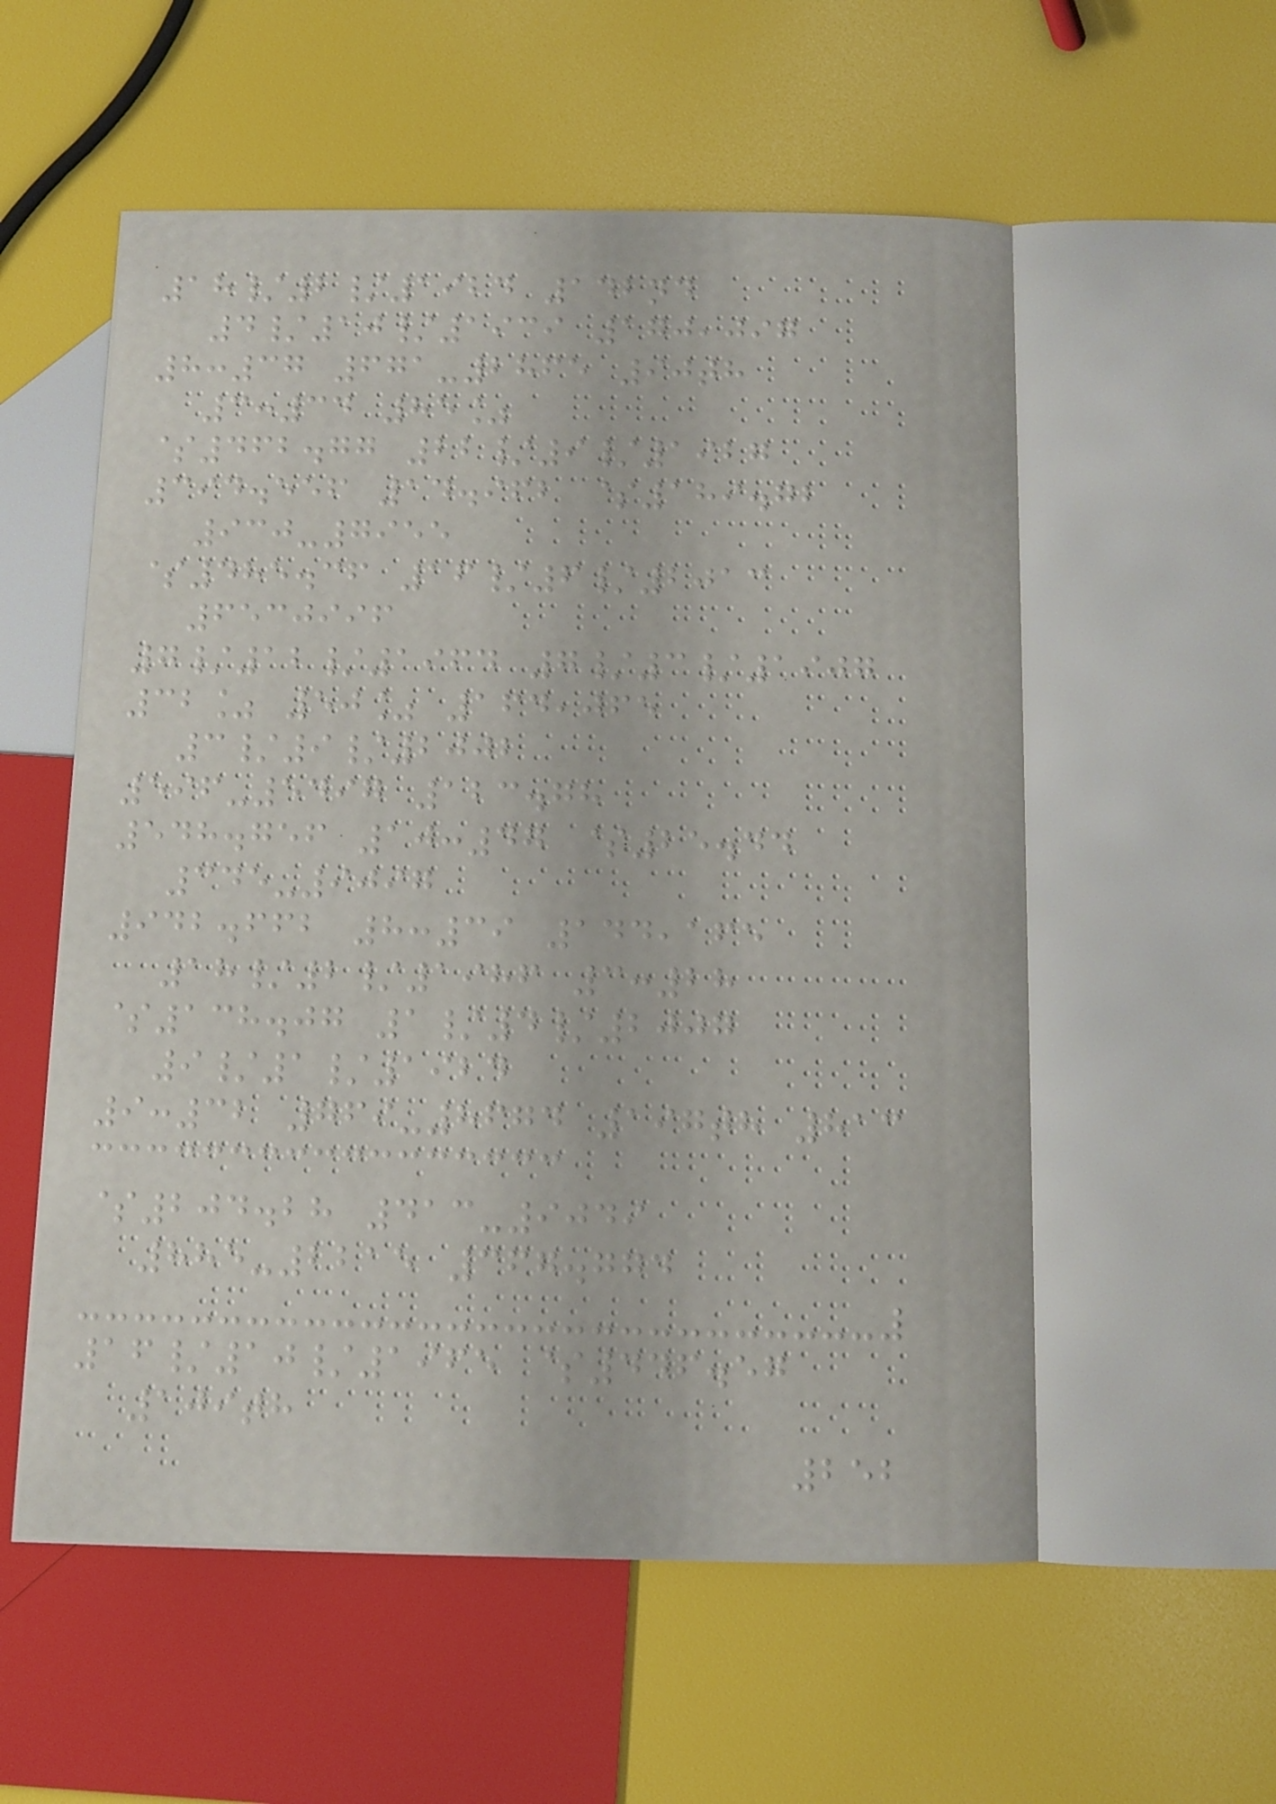18/2/1924 142nd
4/10/1939 170,097
8:37 671-2865 90th
3:34 85%
$462.77 22/9/1927
394.556 14.962 $189.72
930-7955
$485.36 16/6/2013
6530996
7/12/1964 7/3/1907
32% 50% 164,065
3/9/2002
596-5497 123.78
548.756 10:47 $25.44
345-9097
942.662 8:39 144,165
18/2/1986 3:28
$138.07 1/4/2007
9/1/1924
9:32 769-8674 197th 813
$204.28 413-9049
885-2215 367.774
16/10/1965 $446.57
109th
252
